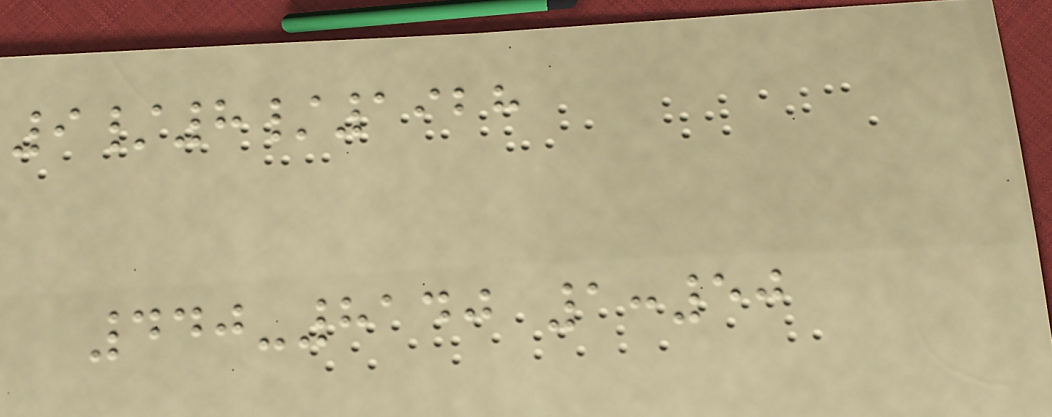9/8/1928
440-8140 1:50
